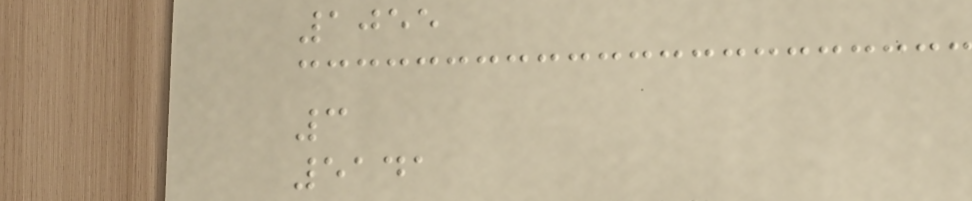1055
3
5141
